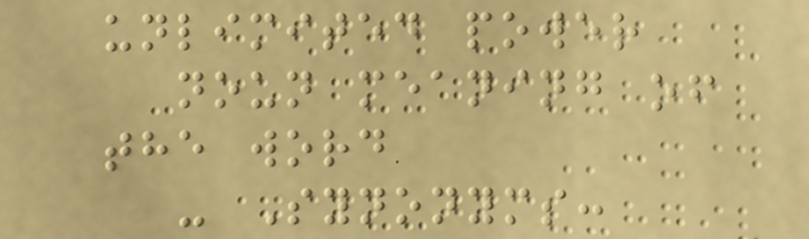unlimited power
noun meaning of
the word
- Synonyms:
